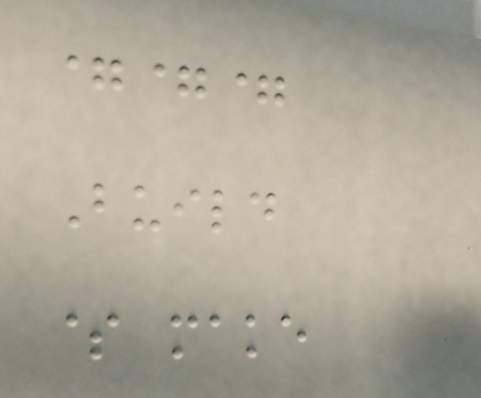===
Build
$ make
